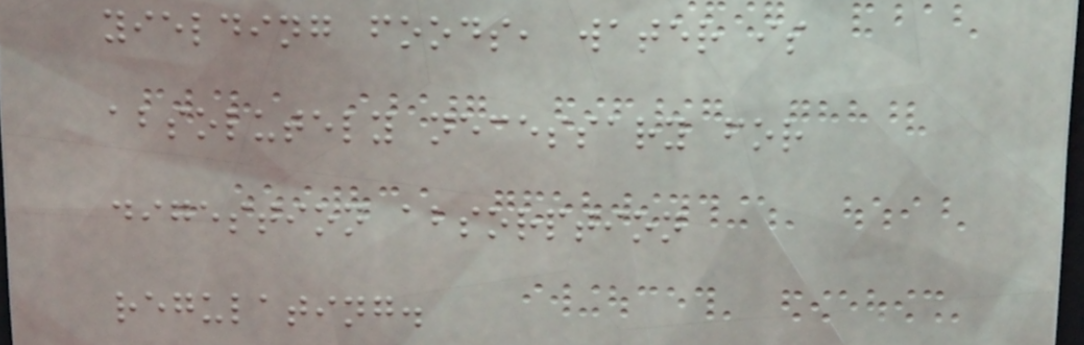yielding foods, water is
absolutely necessary for
digestion absorption
regulating.
